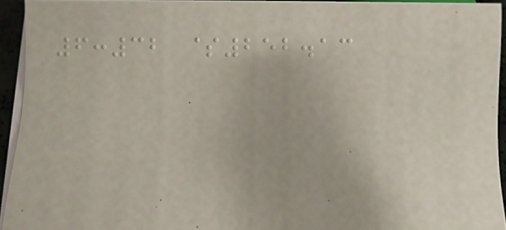6:32 $252.13
